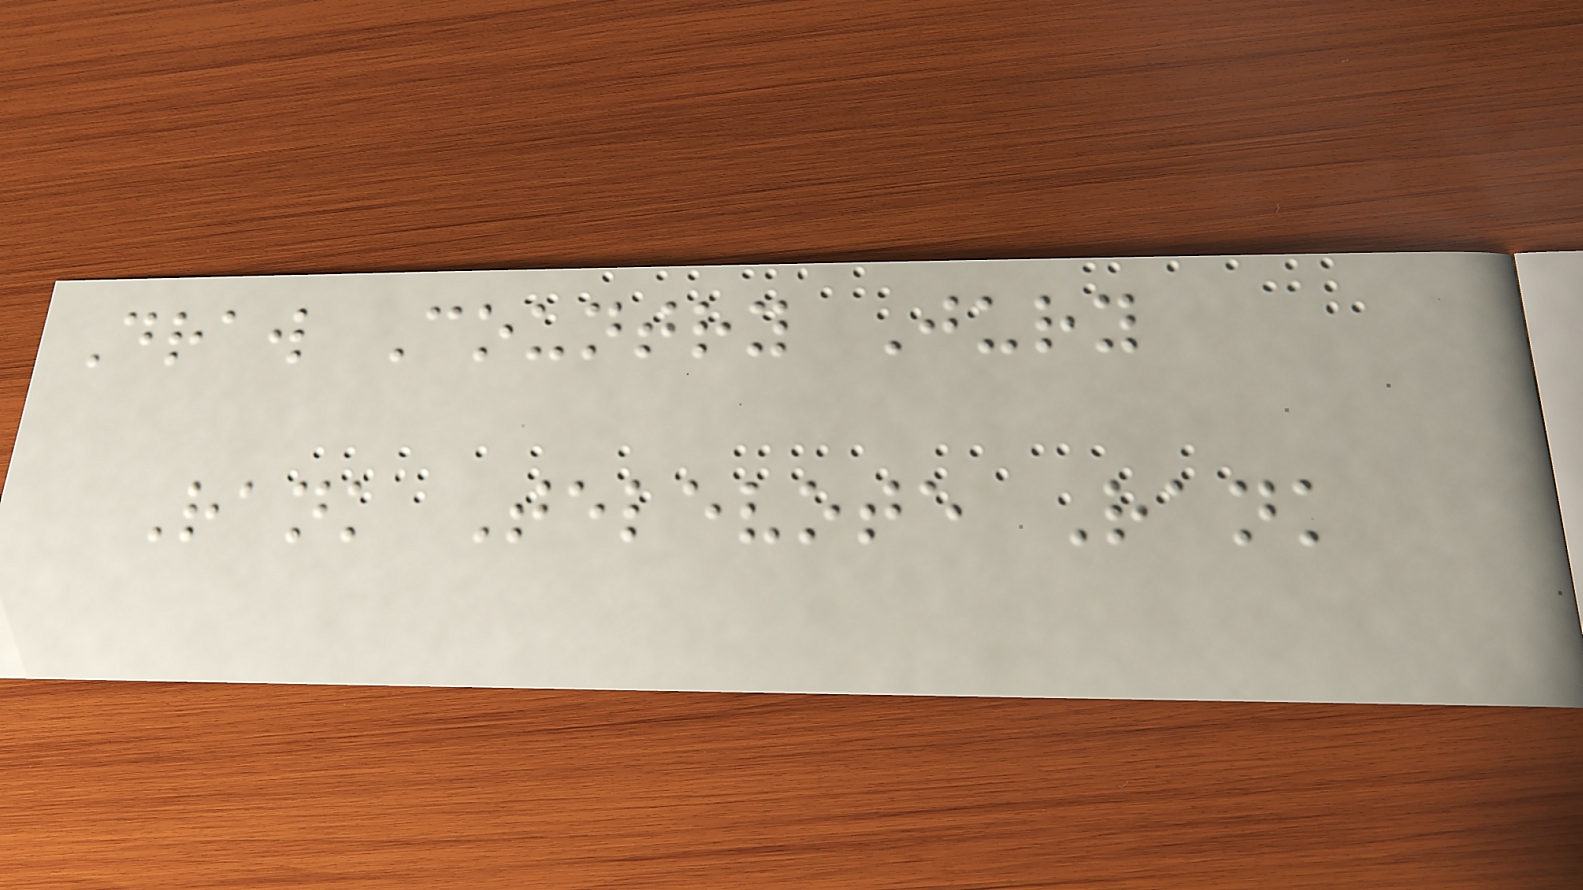Draw Country Jury
Rank Televote Rank
